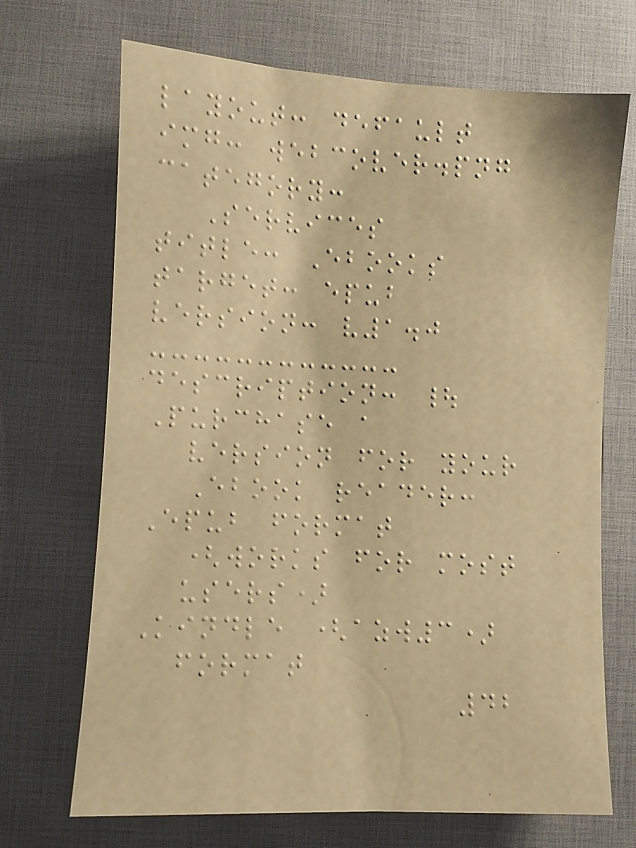layout: default
img: webcover.png
category:
Services
title: Ebooks
target: epub
version: v1.0
description: |
Purchase a
version for your
Ebook reader:
Epub format
(works for most
users)
Kindle (azw3)
format
42
